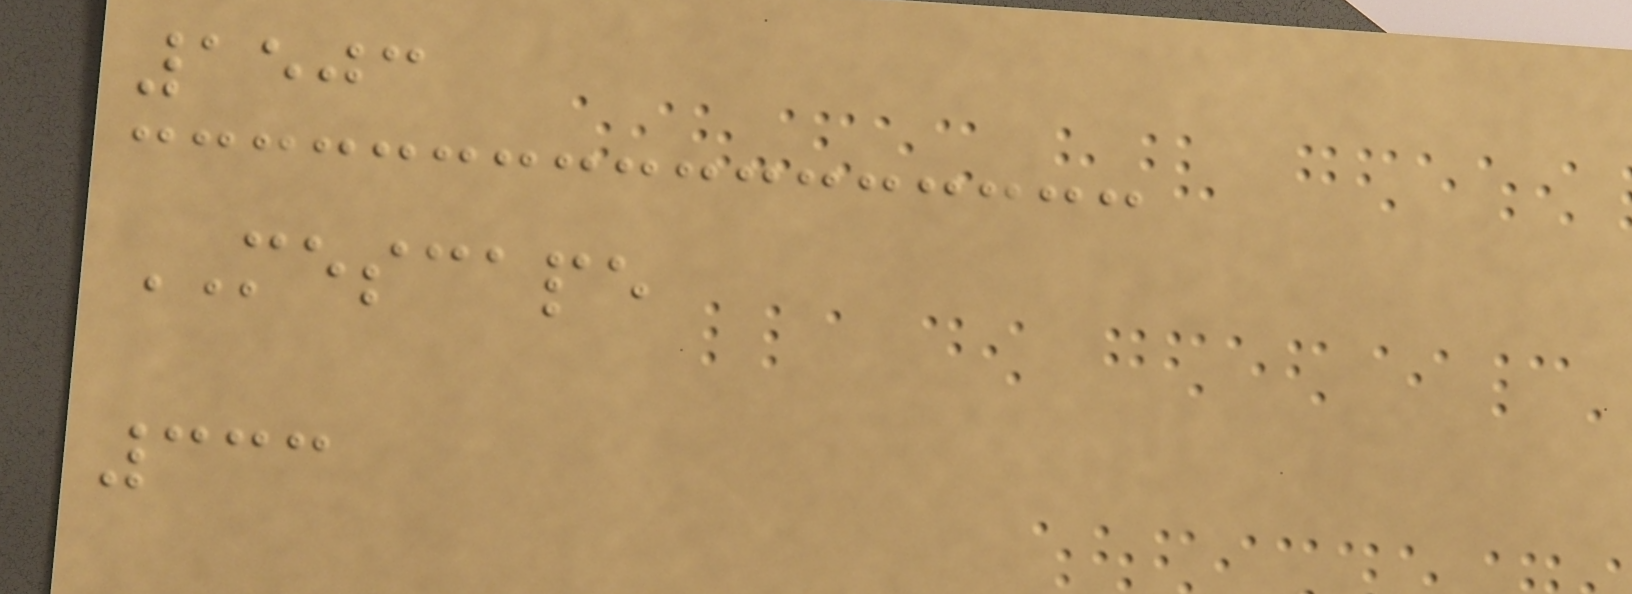1503
MESCAPE
333
